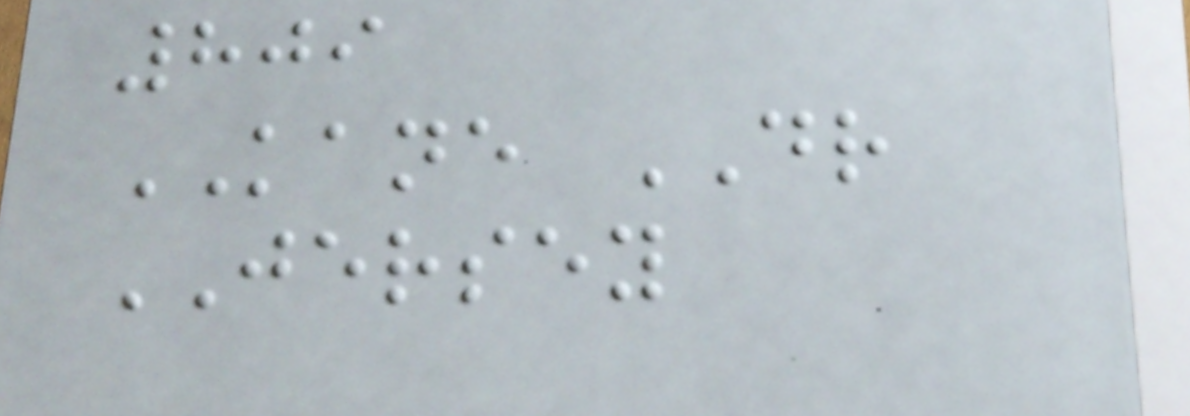809
KANE DR
JERSEY
